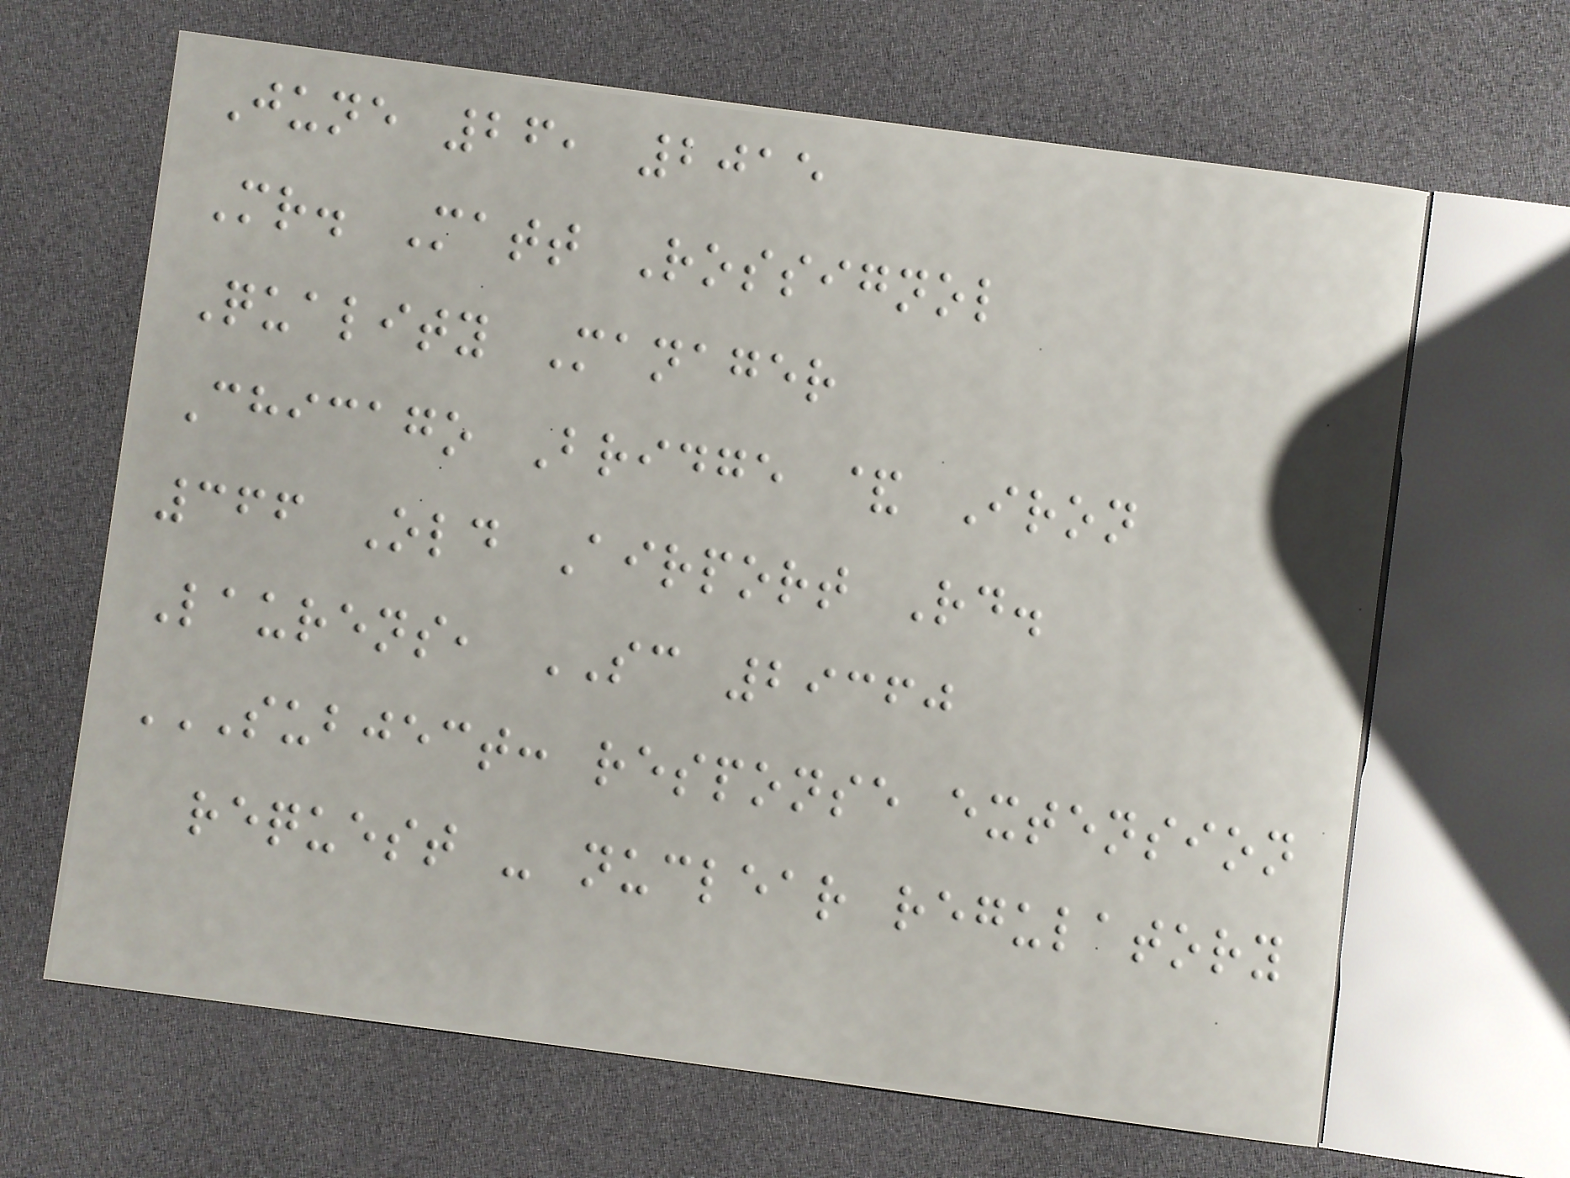June 26, 2015
Mr. Matt Rossignol
Quality Manager
Chicago Bridge & Iron
366 Old Airport Rd.
Laurens, SC 29360
SUBJECT: RESPONSE EXTENSION
REQUEST - NUCLEAR REGULATORY
